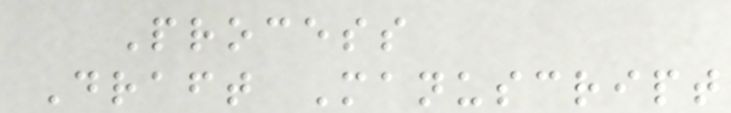Process
Draft Manuscript
